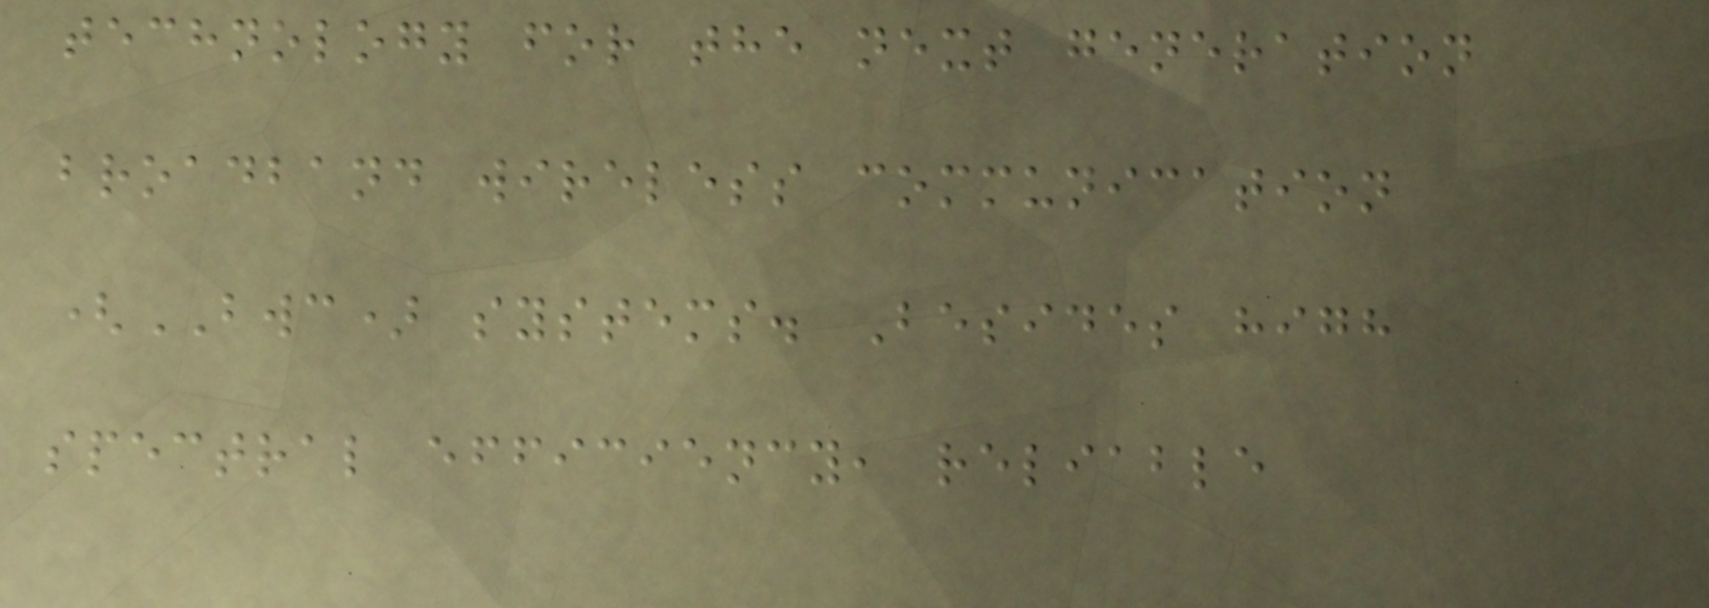technology for the next generation
broadband wireless communication
(BWC) systems. Besides high
spectral efficiency, reliable
